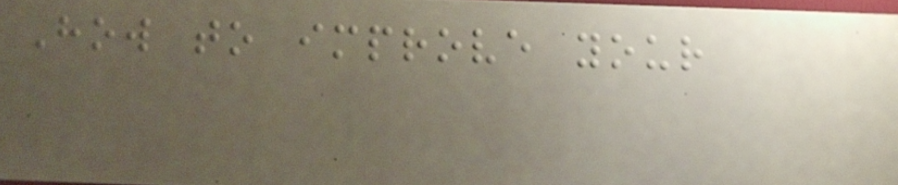How to improve your
